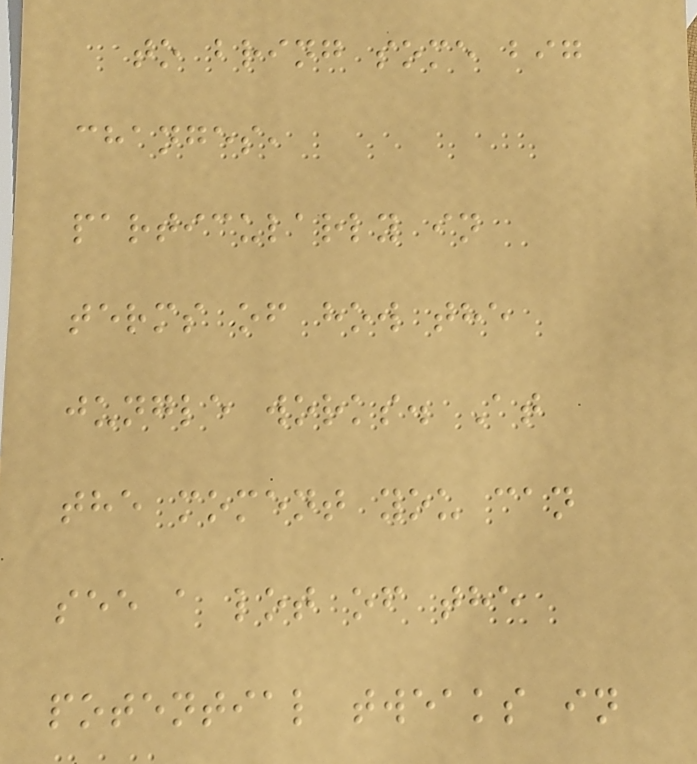to bring some big
changes,
particularly in
terms of how the
jungle works. At
the moment you can
see a lot of the
potential tweaks in
